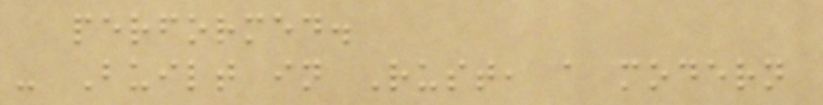performed.
- Built in Rust, a modern
